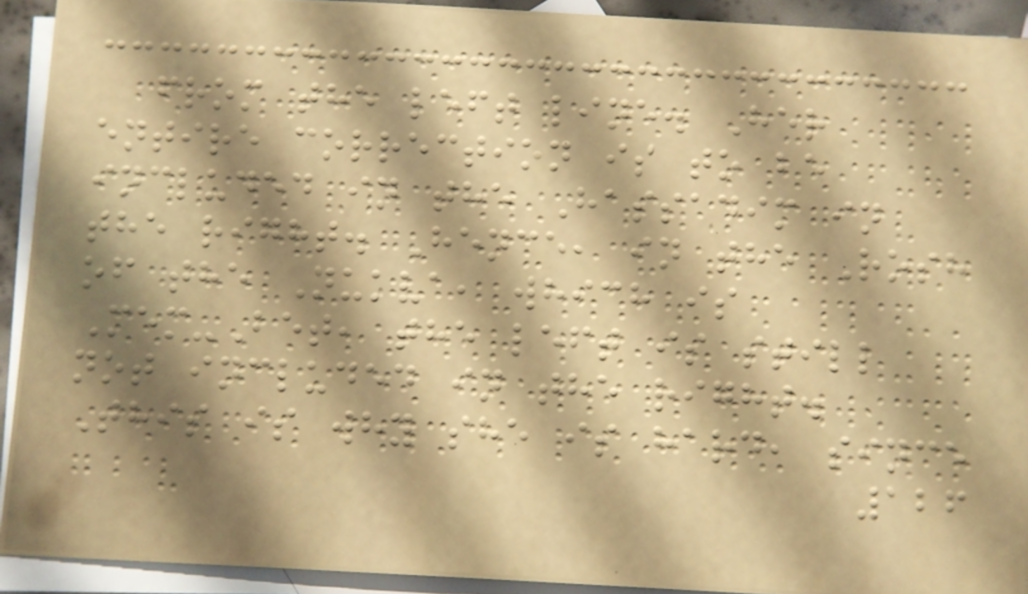from the left line. Her
entire correction is to be
included in the Hassadim in
the right. Hence, in the Rosh
of the Nukva, which is
Mem-Bet, the left is still
not included in the right.
This is why she is hard, since
126
